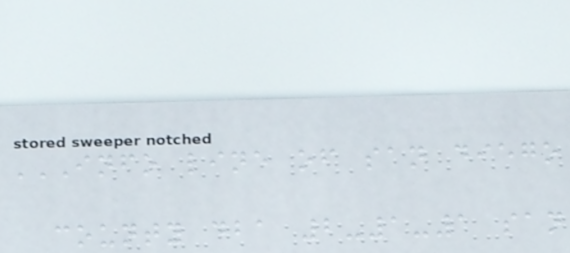INFO LINE OF SAN DIEGO
COUNTY DBA 2-1-1 SAN
